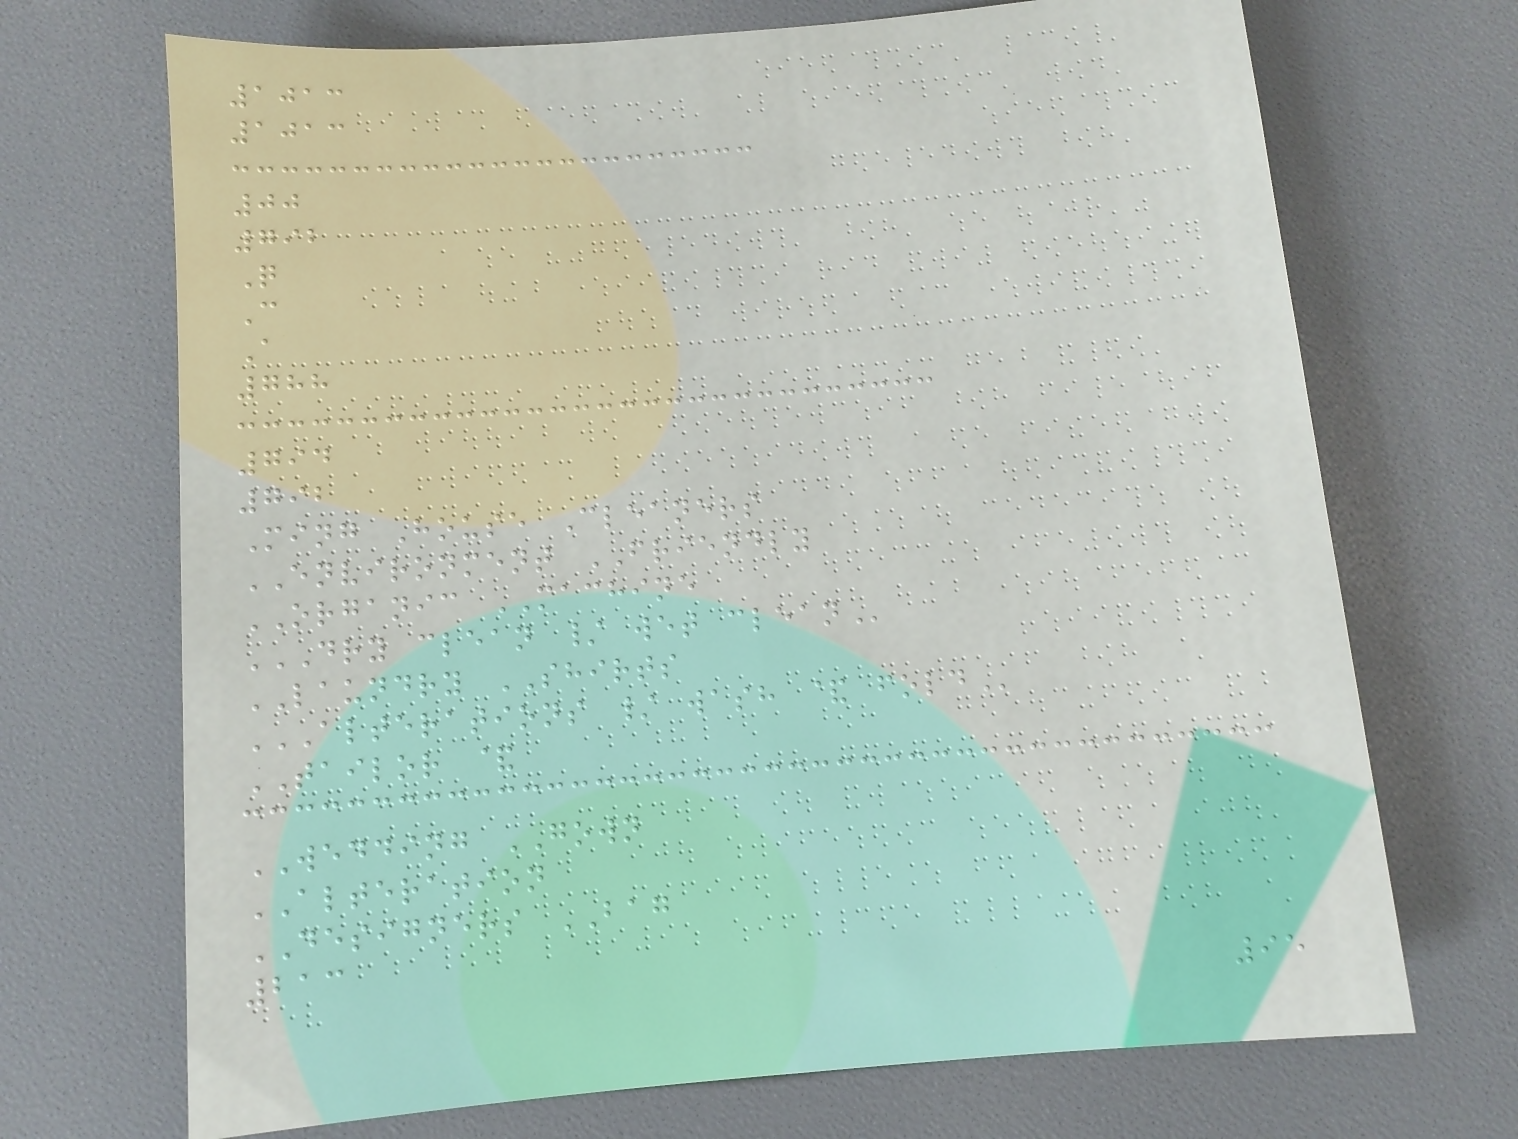1013
1013
00
792
Q
C
A
788
794
792
Ming House Cleaners
ENVIRONMENT FRIENDLY
ORGANIC MACHINE
DRY CLEAN / WET CLEAN
LAUNDRY SHIRTS
ALTERATIONS / WASH & FOLD
TAILOR &
WEDDING GOWN
ALTERATION
DESIGNERS BAG
213
95
